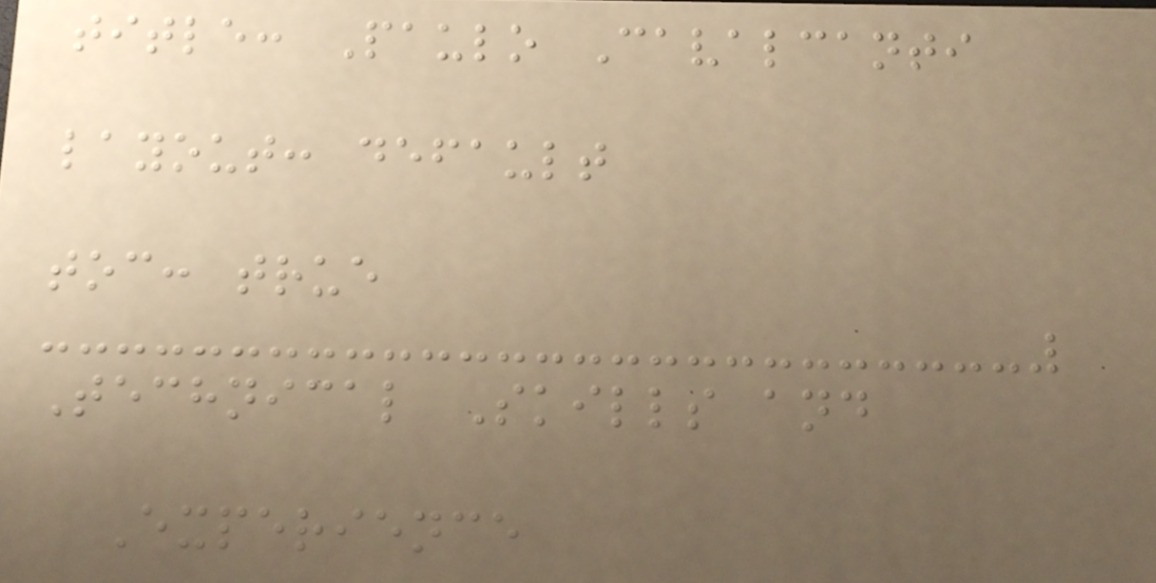title: Paulo Cavalcanti
layout: default
toc: true
Technical Skills and
Experience
